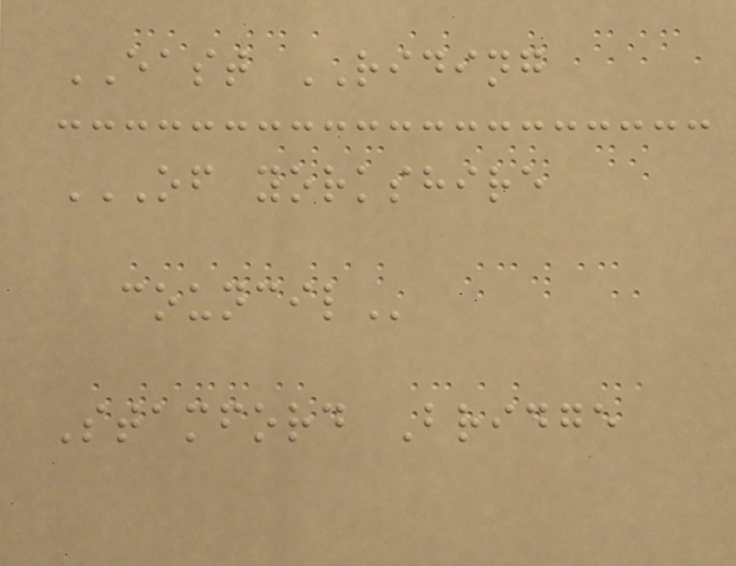EAST RIDING
OF YORKSHIRE
COUNCIL
Stamford Bridge
